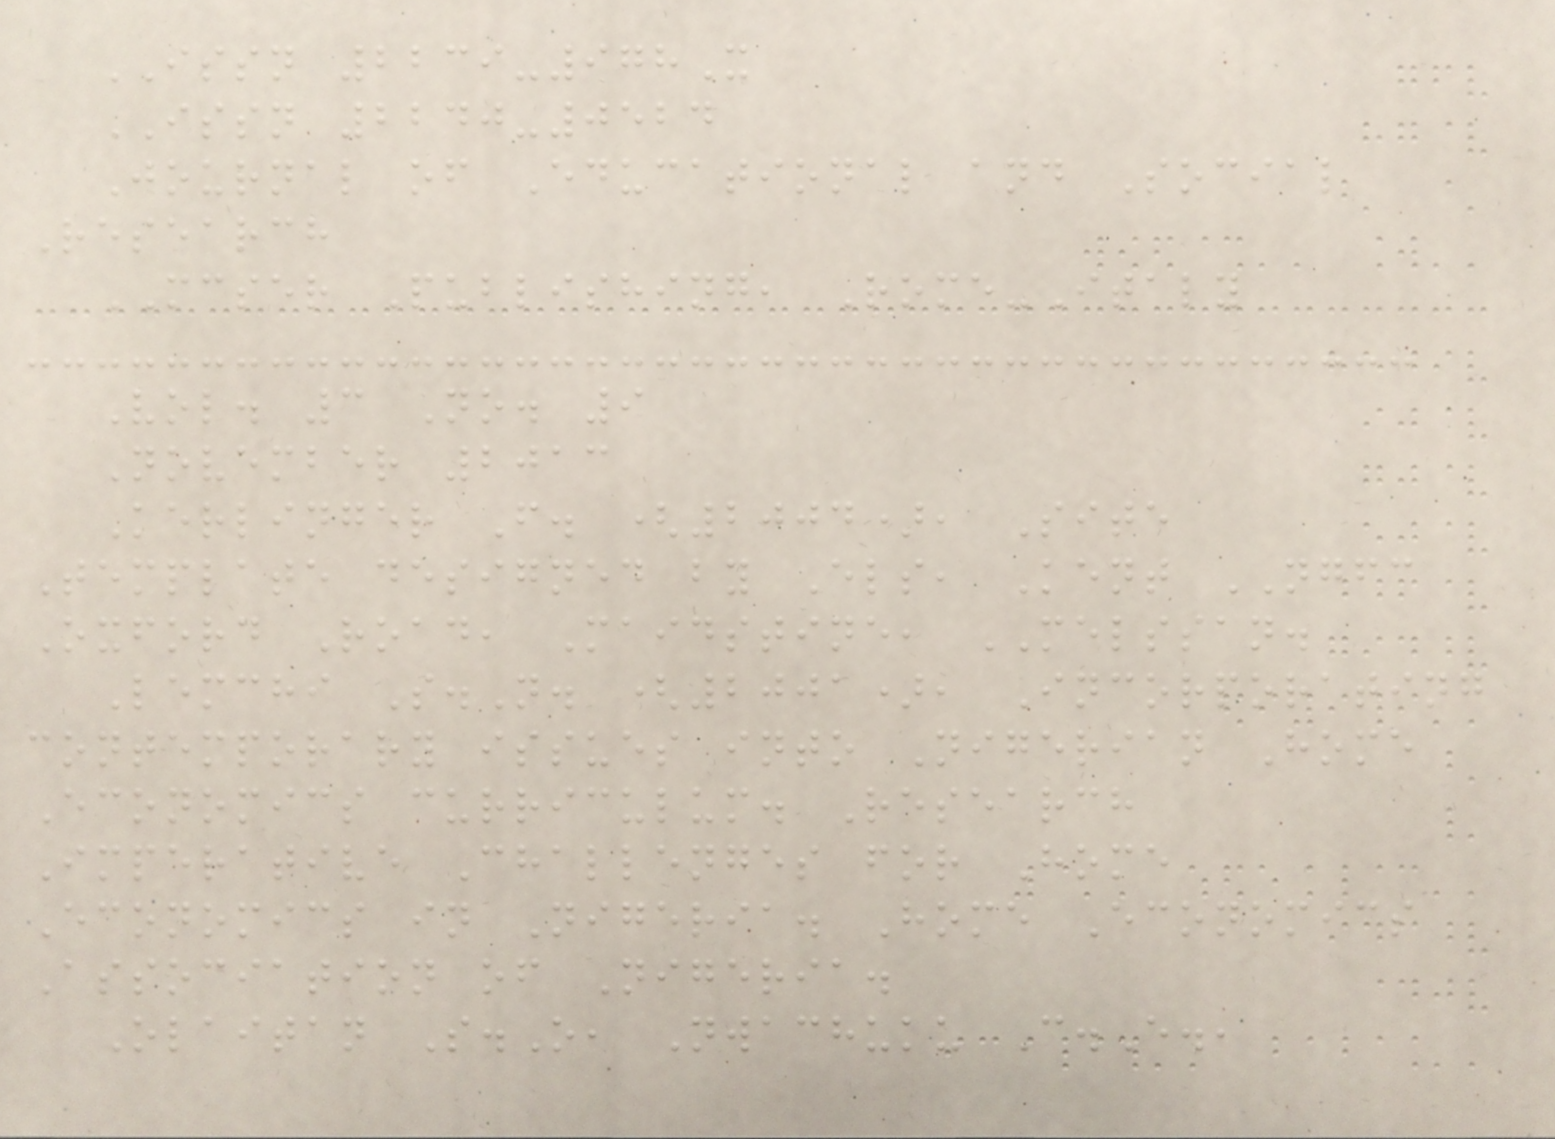ISSN 2239-978X
ISSN 2240-0524
Journal of Educational and Social
Research
MCSER Publishing, Rome-Italy
Vol. 3 No. 9
November 2013
Kerlinger F. (2004), Site
Template designed by Els, Kent NGFC
Oxford Road, Maidstine, MELSSAN.
Lemchi S.N. (2001), Incorporating
contemporary issues into Nigerian Home
Economics curriculum. Research
Imperative Challenges for Home
Economics in Nigeria. Home Economics
Association of Nigeria.
Olaitan S.O, Nwachuku C.E.,
